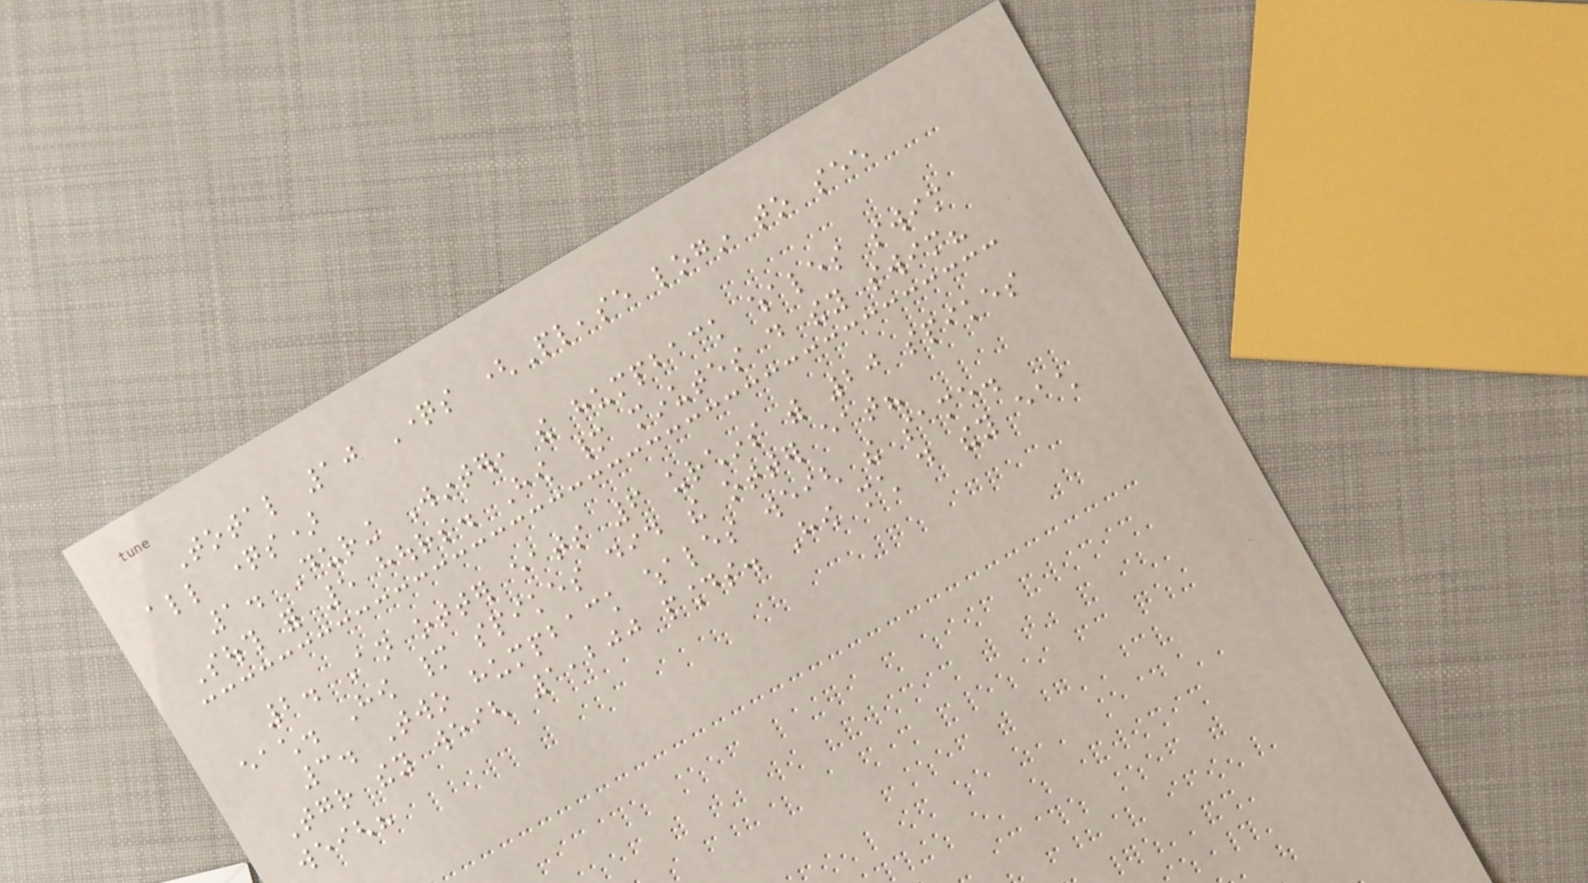Total 10 Questions (Please login to see
all questions)
1. During Winter, the humpback whales swim
South for 5 hours. How many minutes do they swim?
2. An otter eats 6 urchins with 20 spikes
each. How many spikes did the otter eat?
3. Two humpback whales weigh the same.
Together they weigh 1,200 pounds. How much do they each
weigh?
